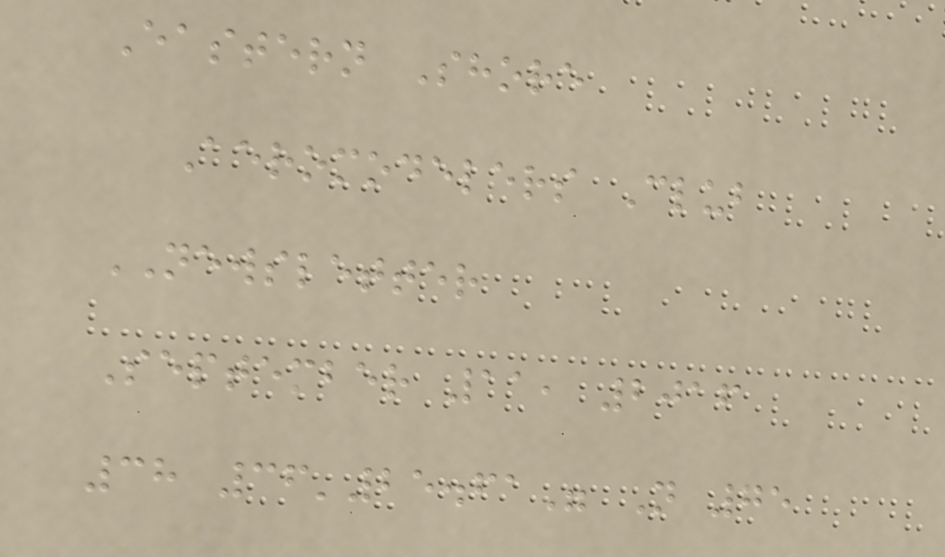Eastern Shore
Aeromodelers Club
NEWSLETTER
September 11, 2016
38 36'25.61" N 75
